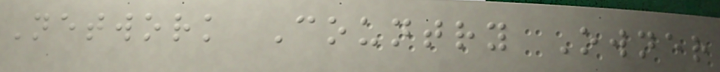Network Country Owner
